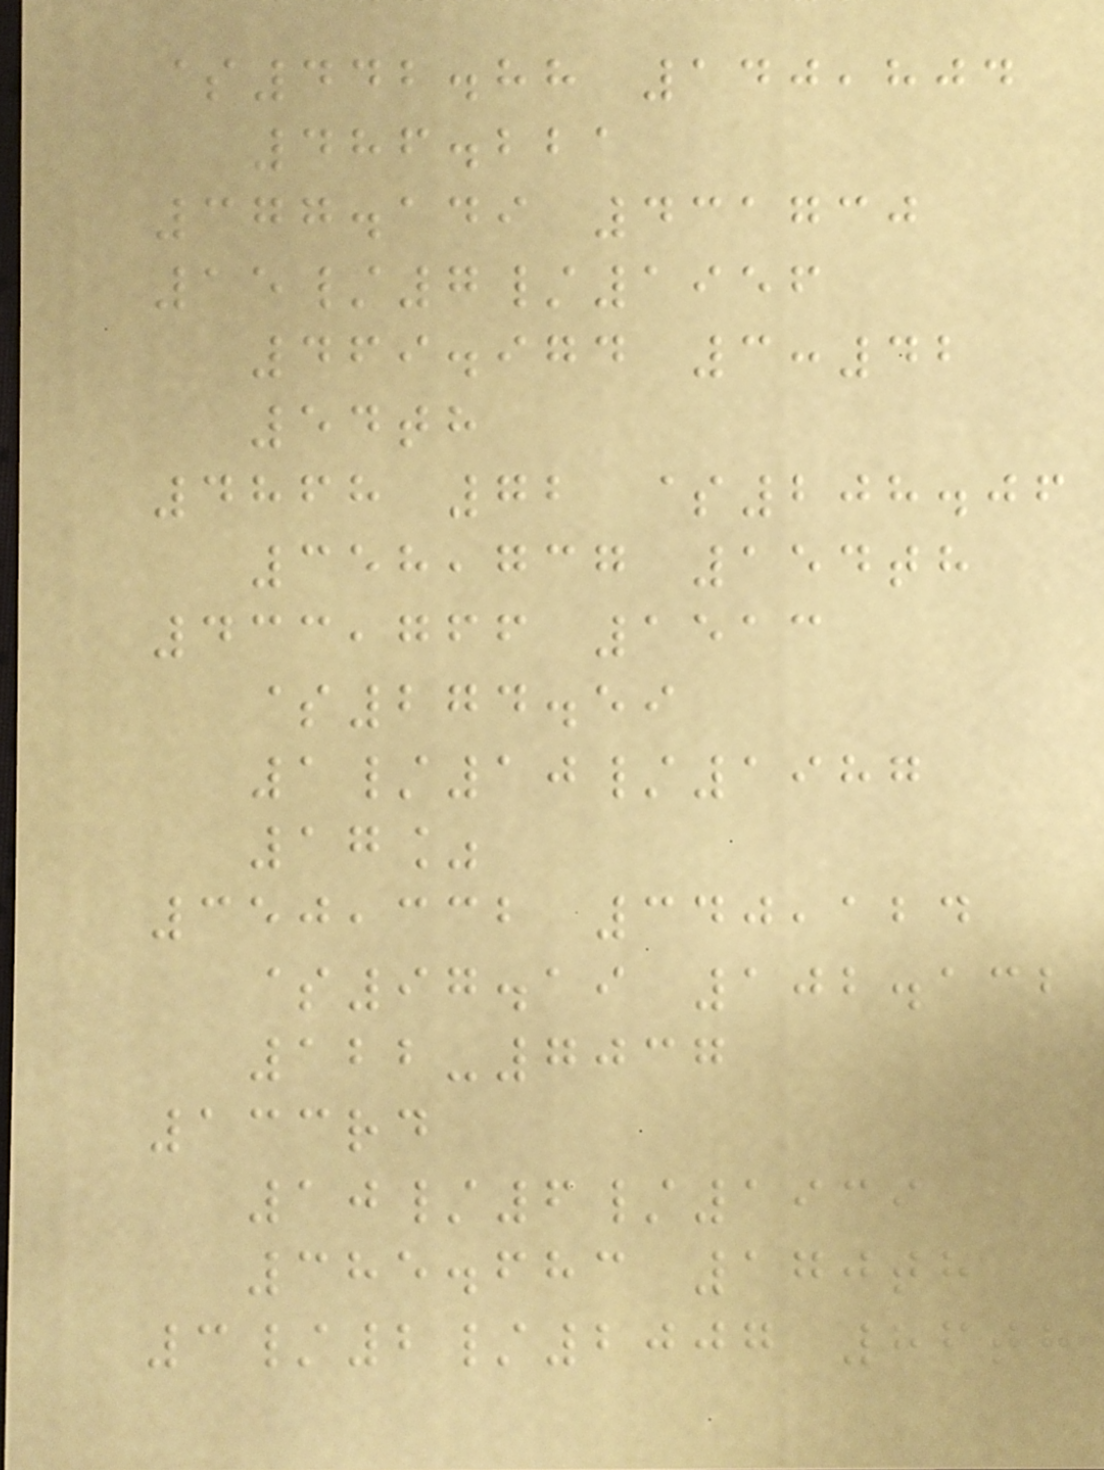$442.88 140,804
486.221
377.149 431730
15/7/1956
469.974 3:42
54th
4868 72 $208.06
358,737 154th
433,766 1513
$274.59
1/10/1987
17%
350,332 340,124
$97.19 102.132
122-7037
133rd
10/6/1939
385.683 170th
3/2/2007 86th
